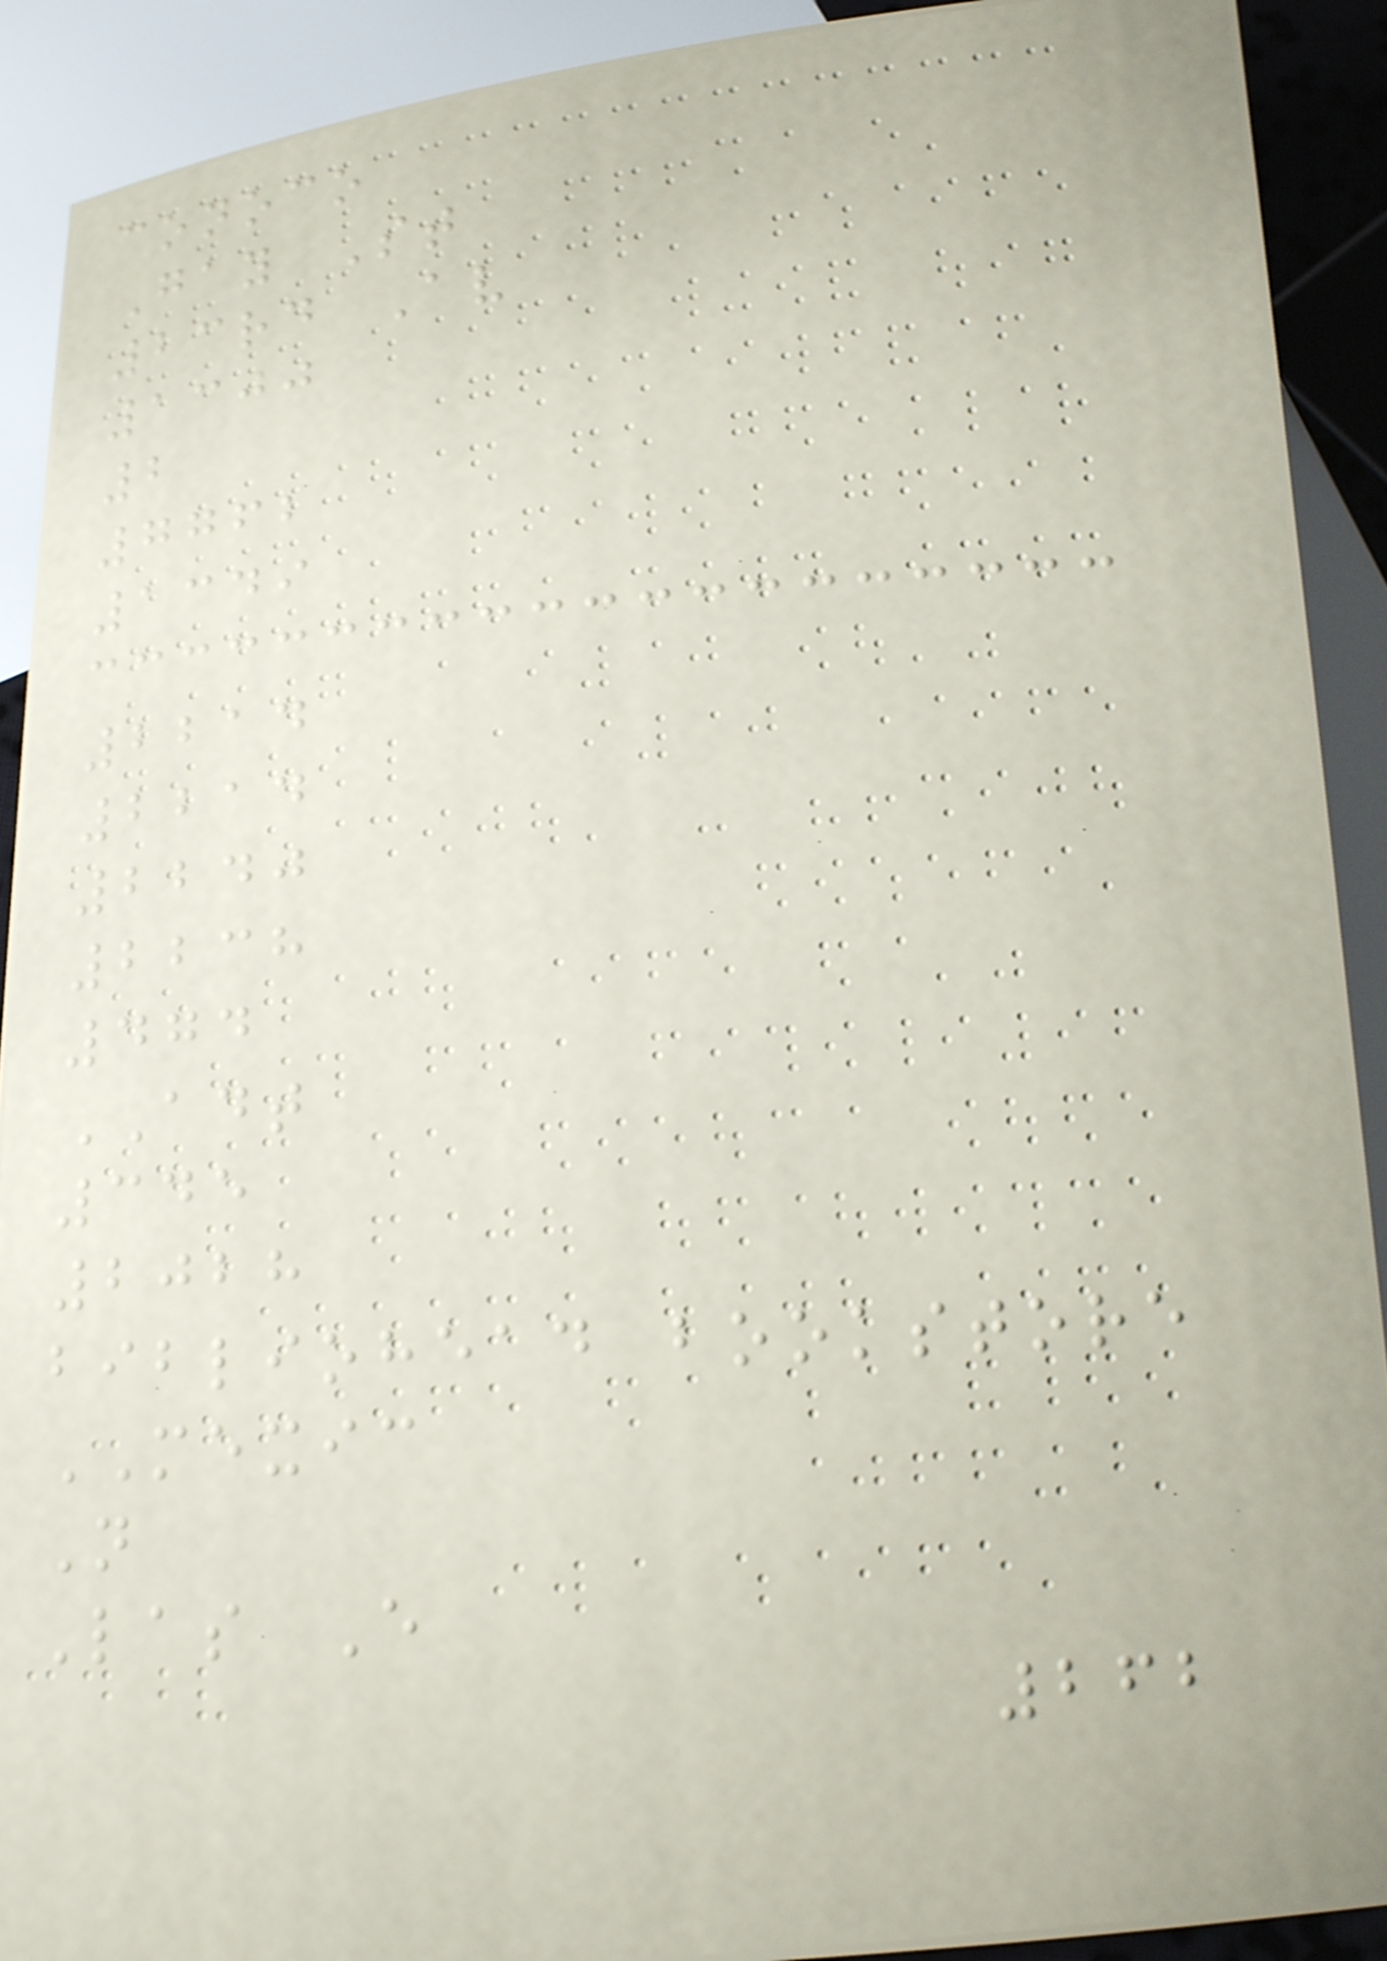conoco
Gay St
23rd Av
1300
2
7762
1349
2214
2214
2240
2238
474
ADT
345
2028
bibliohead bookstore
MEXIC
N
Las E
262
